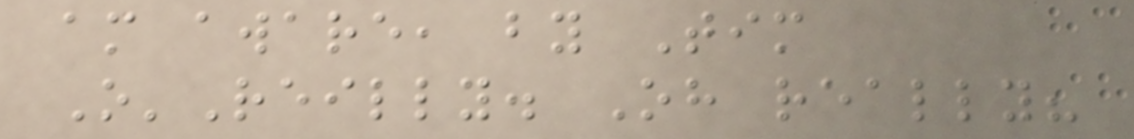am aware, by Tim
O'Reilly. Oh really?
